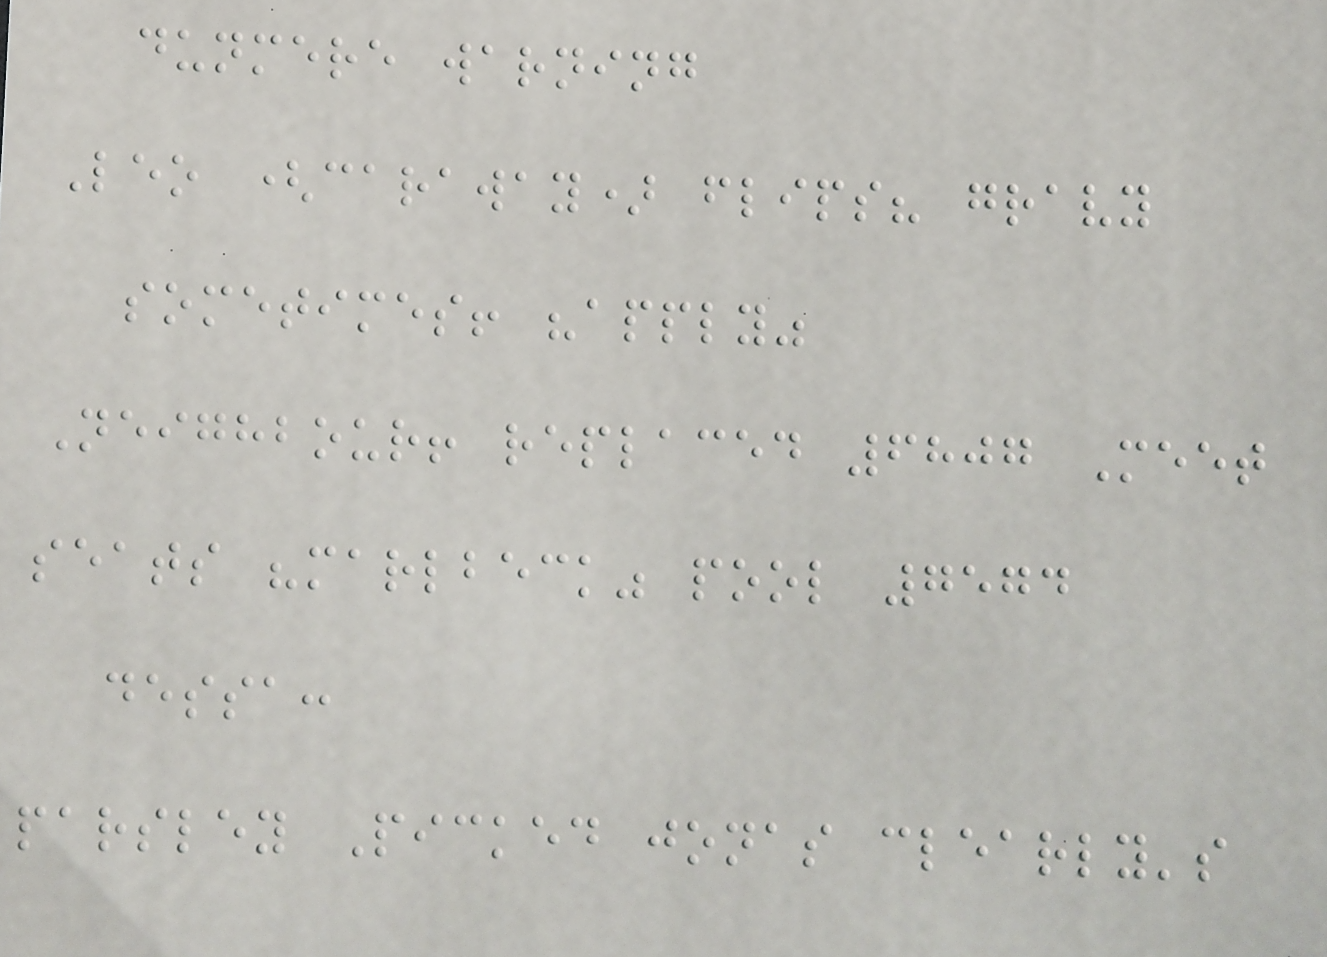dunmere warning
Leo (caraway) flips? gravy
sometimes! "apply"
Neighbour! replaced 6807 Meet
seats "marlbeck" pool 7574
dessa:
parsley Picked jonas clearly's
